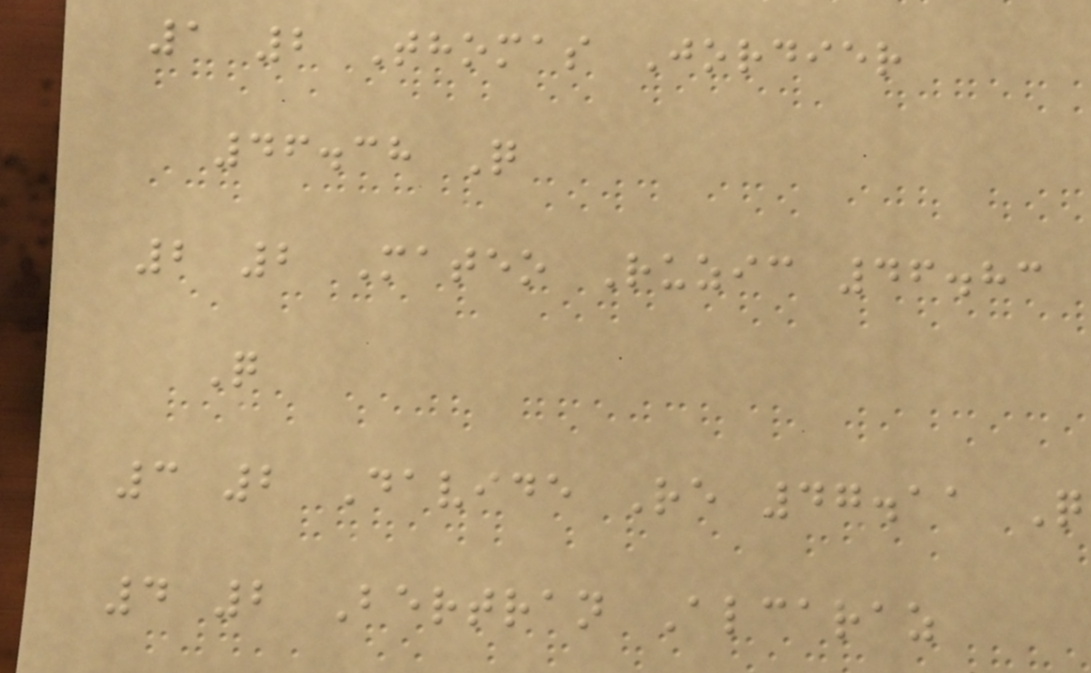1 2 Thomas Jordier
46.38 Q
2 2 Mateo Ruzic 46.83
Q
3 2 Davide Re 47.11 Q
4 2 Bertran Alcaraz
